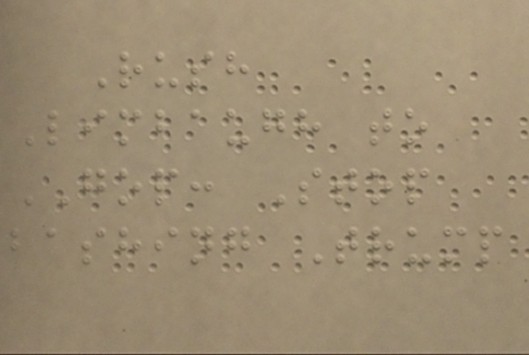Rush
Limbaugh to
GOP: Stop
bashing Trump
